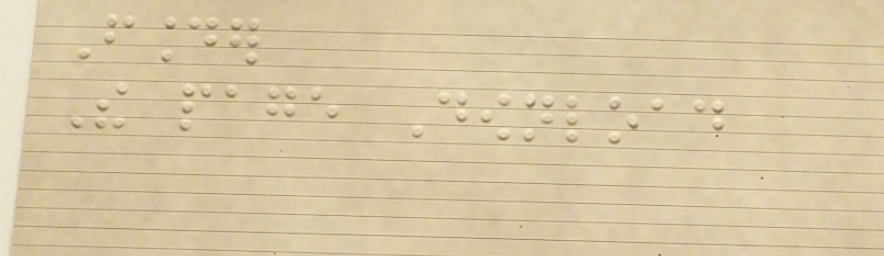Founder
The page Download
